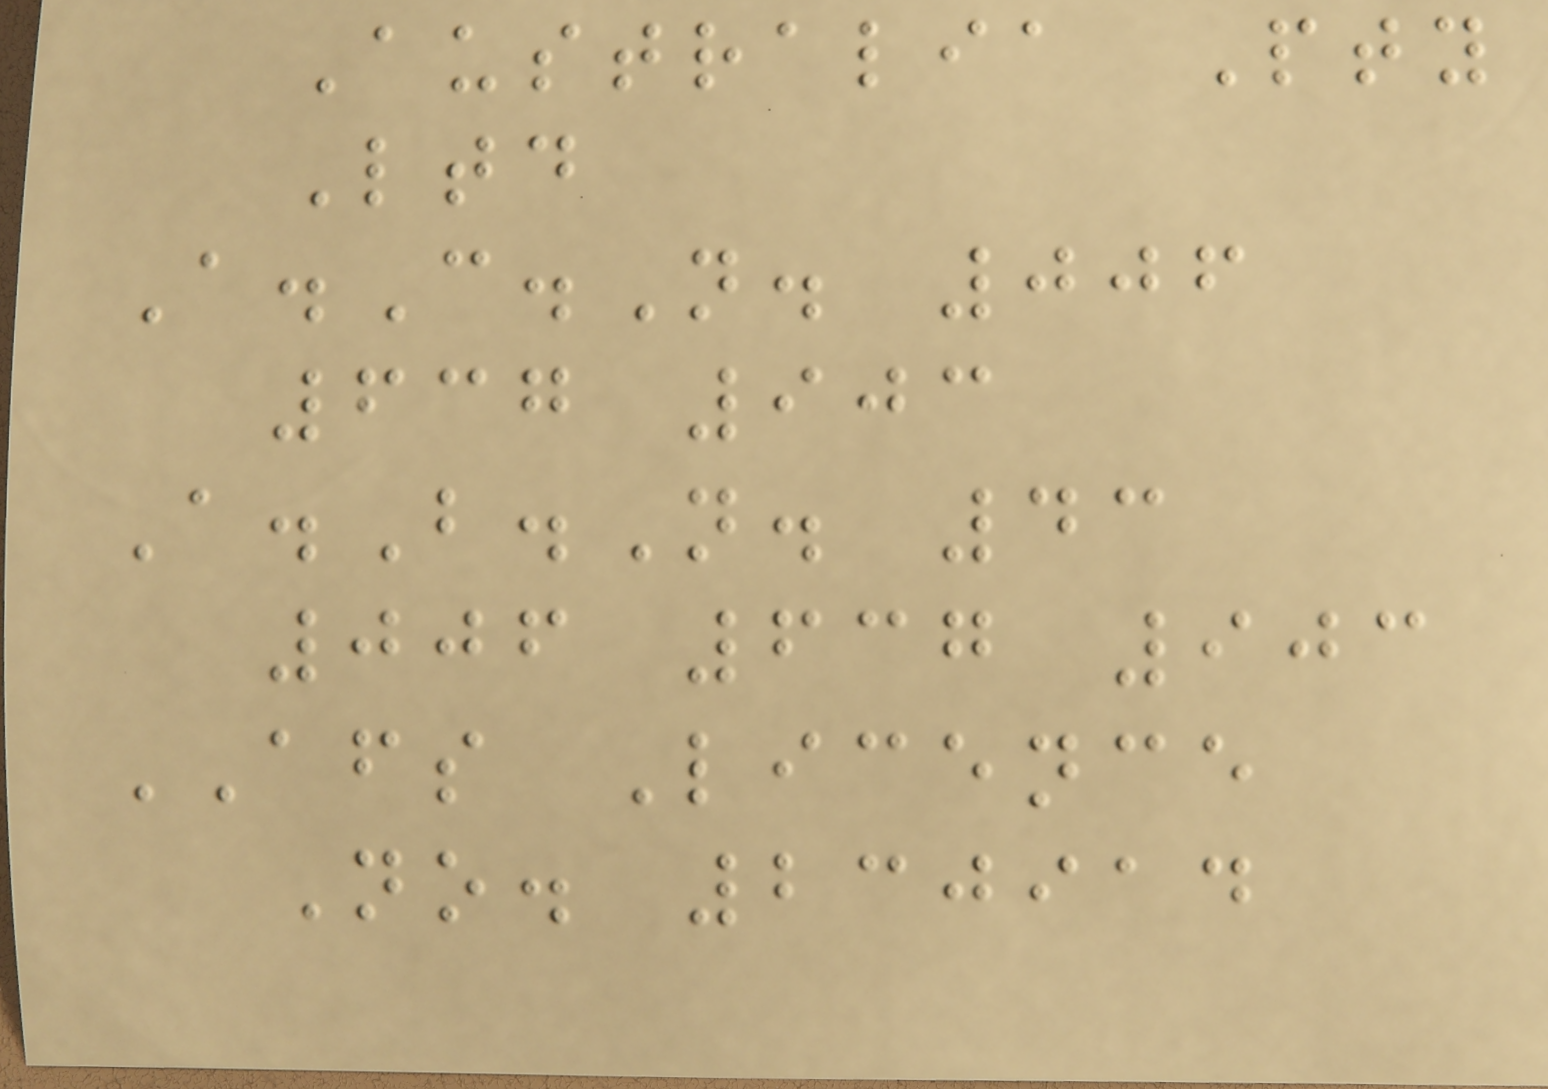Australia Pty
Ltd
A.C.N. 006
637 903
A.B.N. 43
006 637 903
AFS Licence
No. 230914
